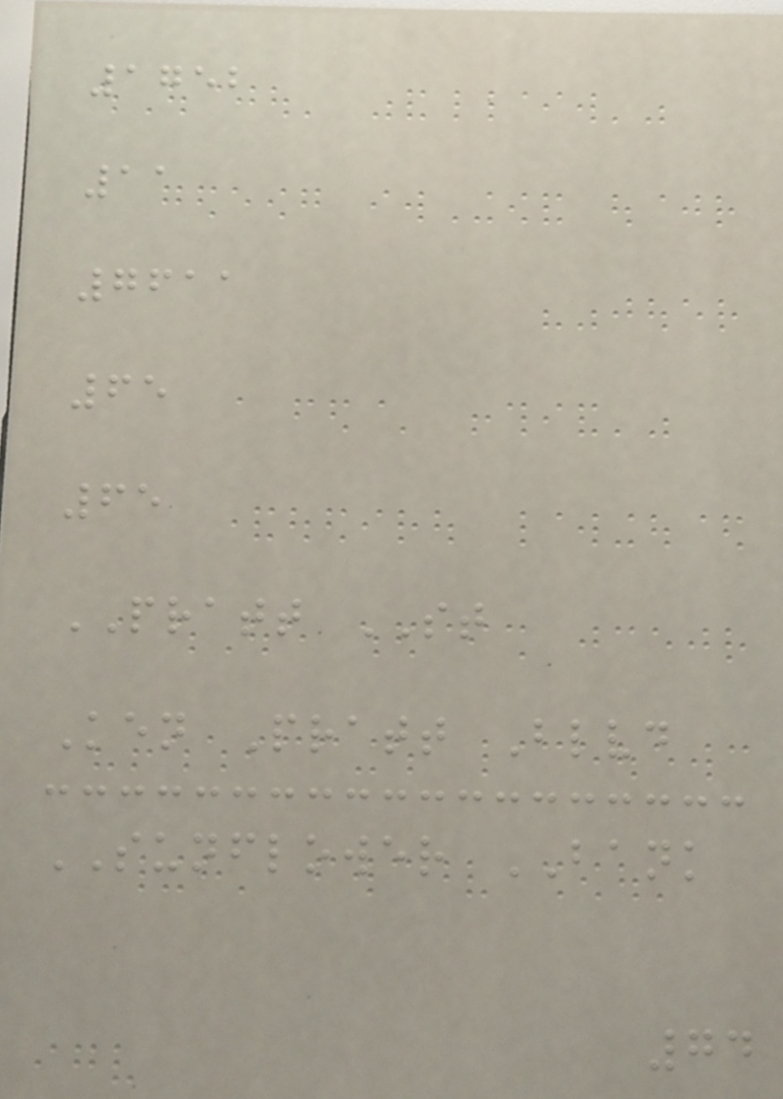1752
11
7611
65
65
PRATT ST
Ken Pratt Blvd
SUNFLOWER BANK
74
